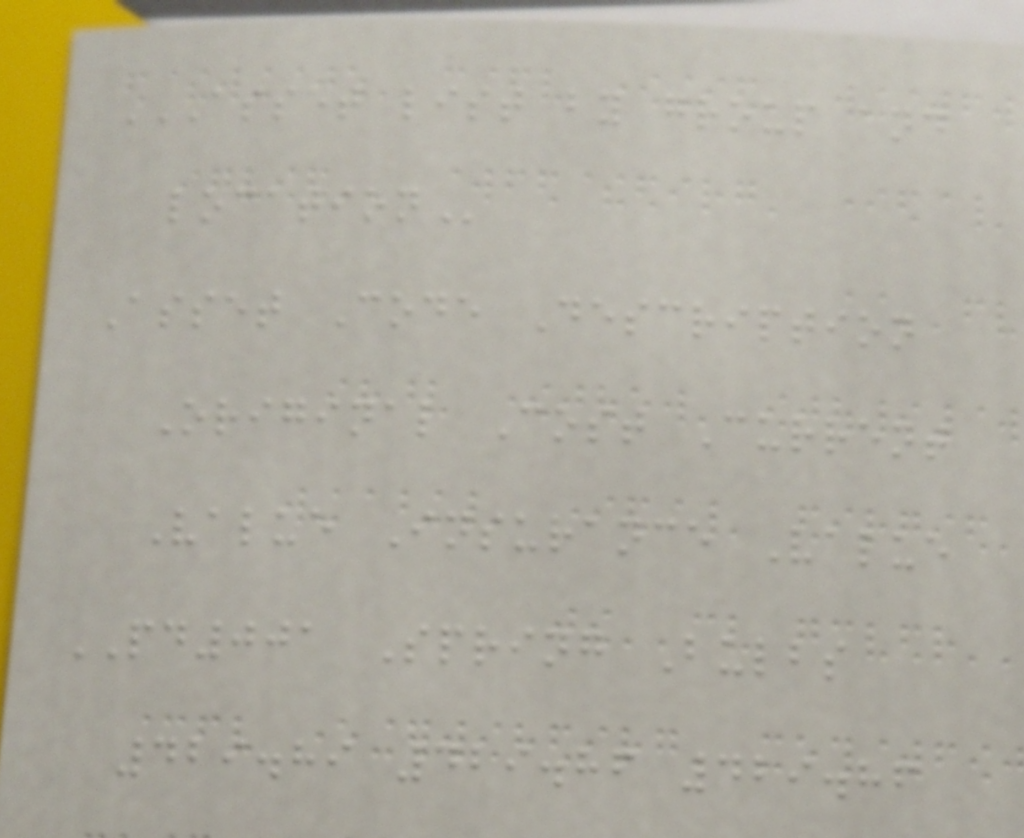ASSET LIST BY GROUP AND
LOCATION
Asset Code Description
Original Cost Current
Value Insurance Value
PD001 Spring Bulbs
429.89 429.86 429.86
